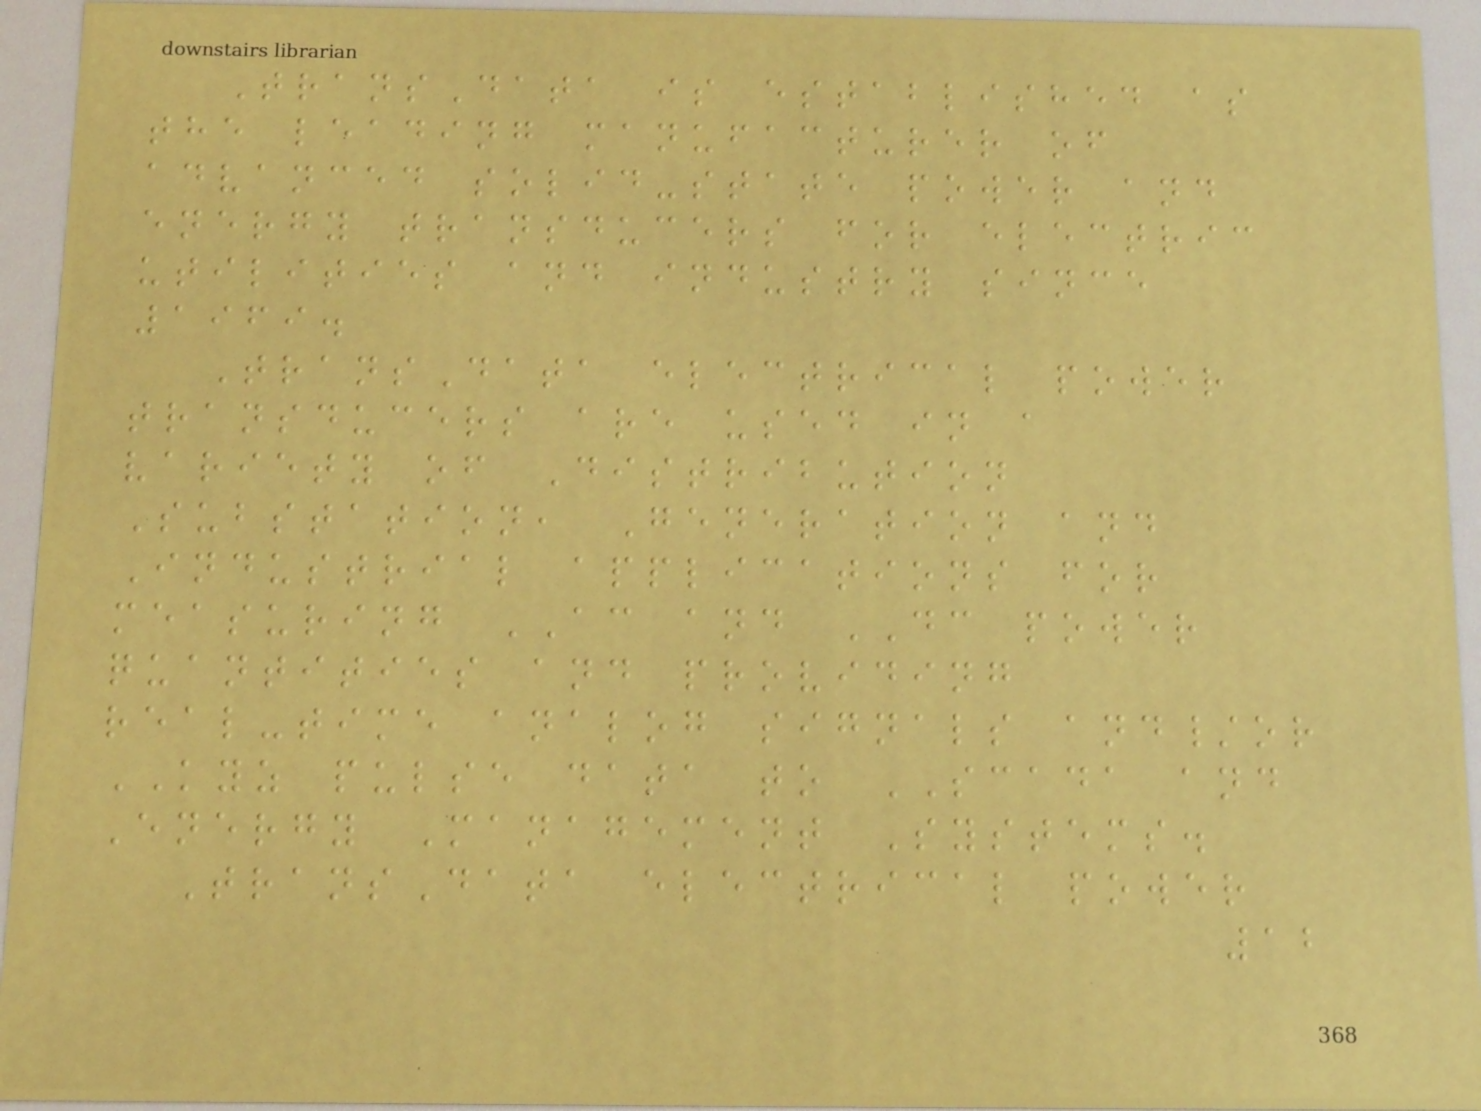TransData is established as
the leading manufacturer of
advanced solid-state power and
energy transducers for electric
utilities and industry since
1969.
TransData electrical power
transducers are used in a
variety of Distribution
Substation, Generation and
Industrial applications for
measuring AC and DC power
quantities and providing
real-time analog signals and/or
KYZ pulse data to SCADA and
Energy Management Systems.
TransData electrical power
12
